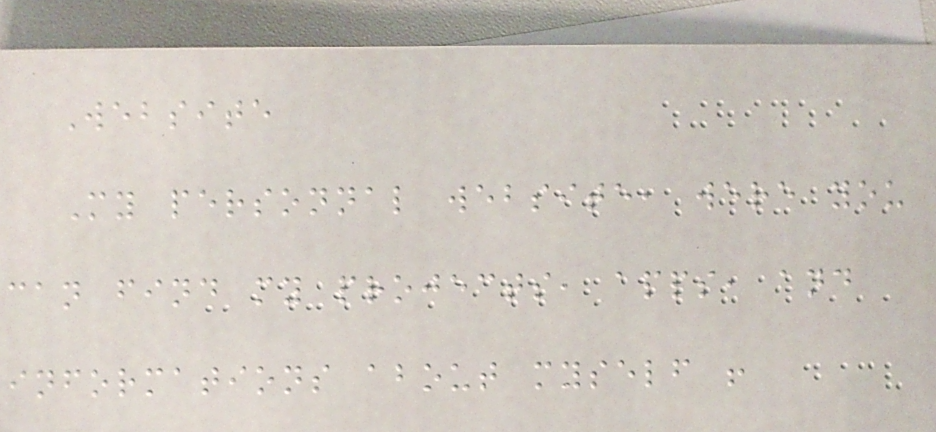Website
My personnal website, were you
can find my projects, apps, and
informations about myself !
